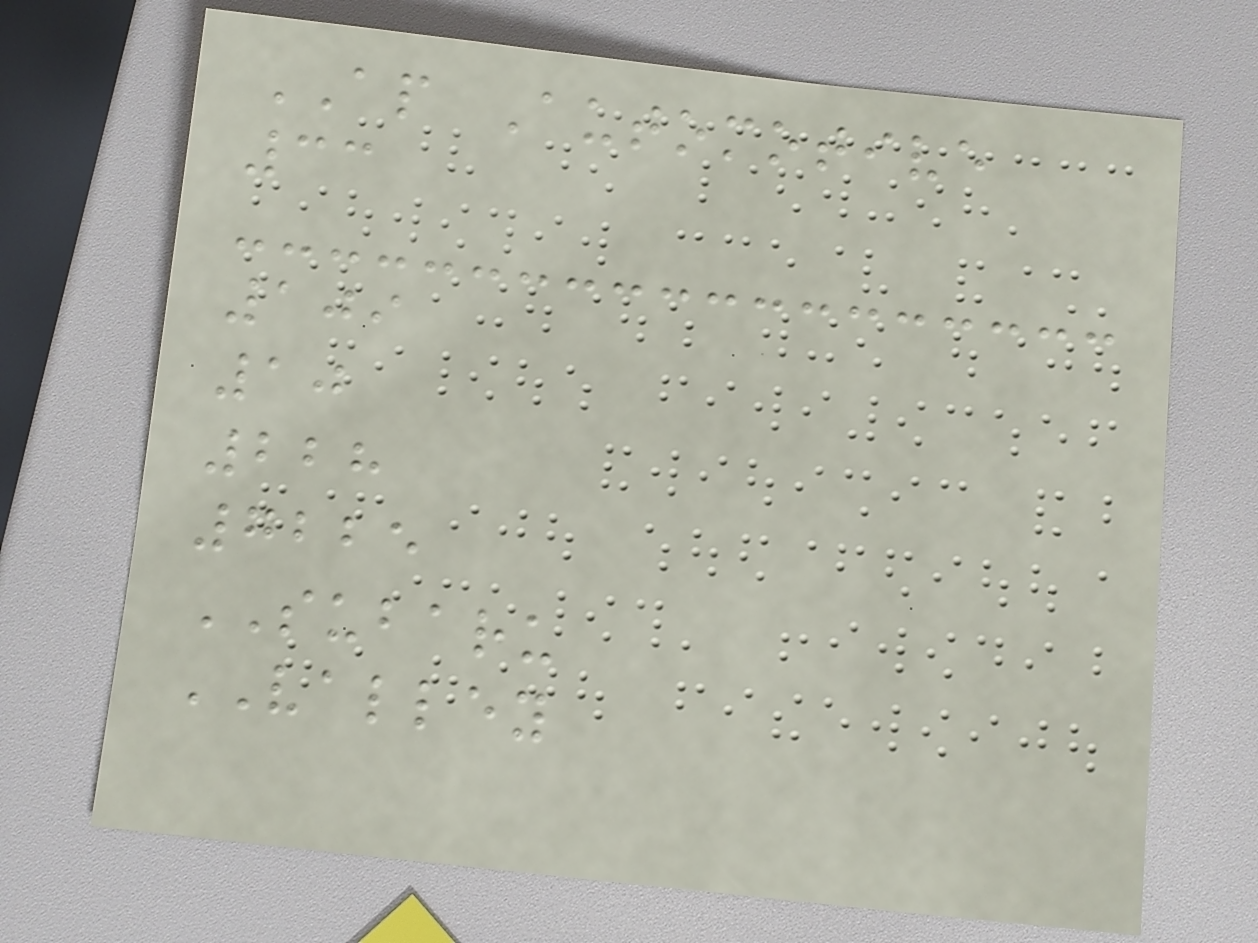AP Automotive
33
109
10
228
7225
SUBARU
VALLEY
